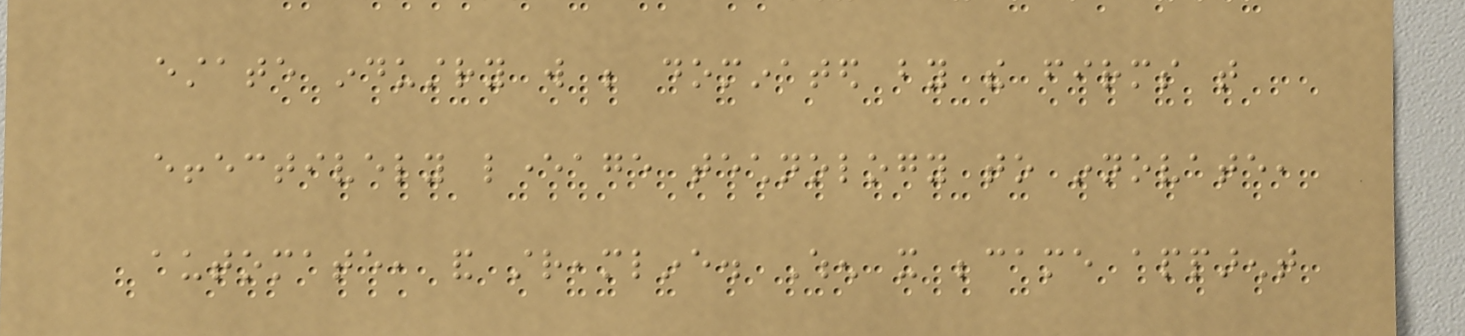estate industry will be dominated by the firms that
effectively leverage technology to innovate,
automate, and streamline. When it became apparent
